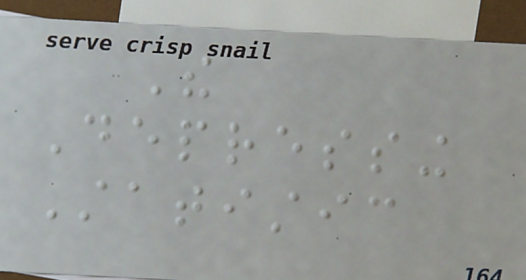The
Depressing
Statistic
